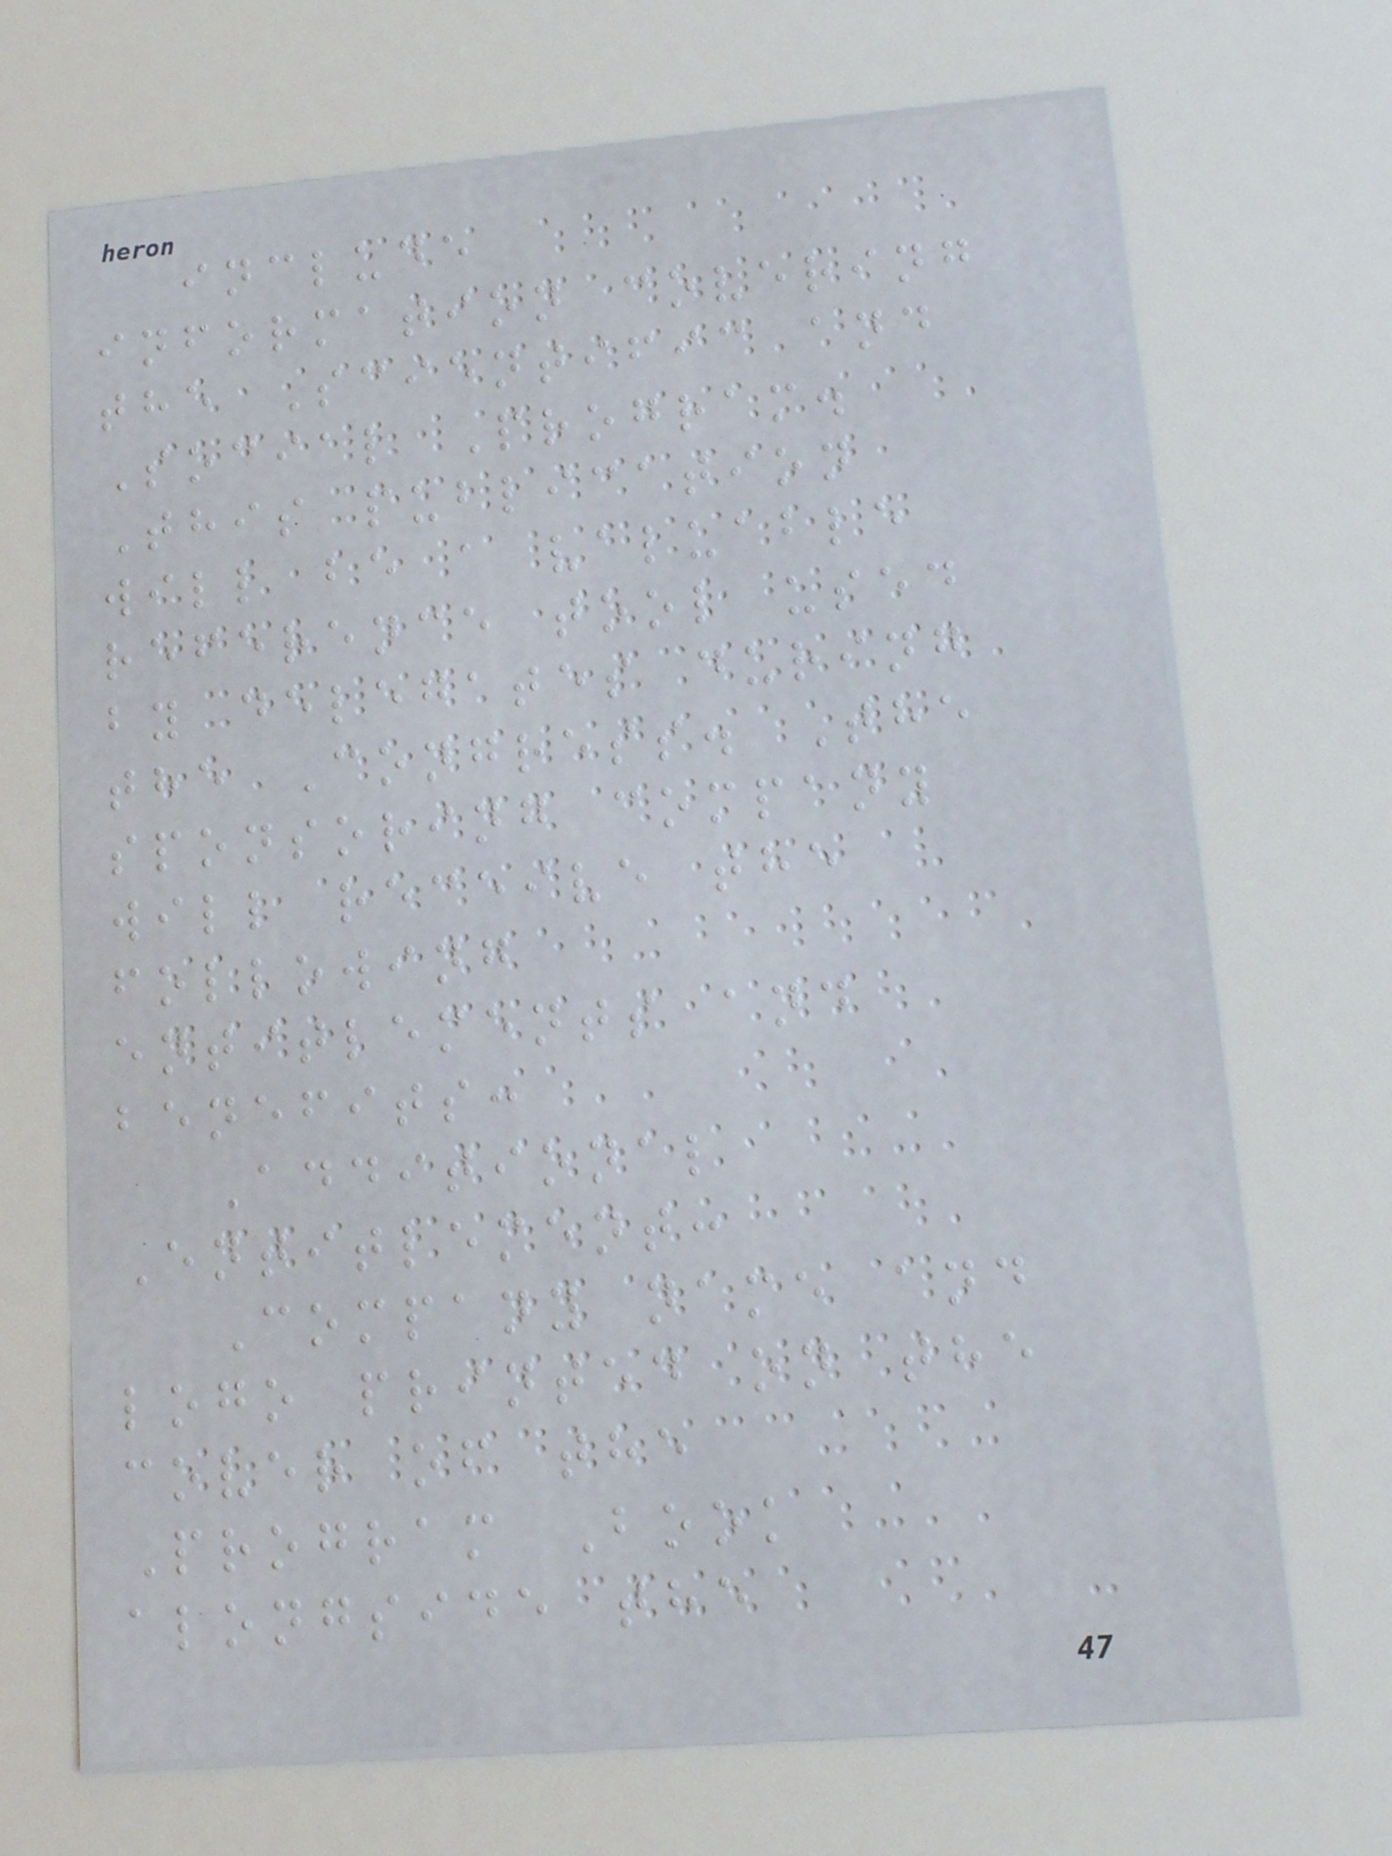include
information covering
the Scientific and
Social Program.
This publication
will be a valuable
reference tool used
by delegates during
the Congress. The
sponsoring company
will receive the
following
entitlements and
benefits:
Additional
Entitlement:
Company name and
logo printed on the
cover of the
Program Book
alongside the
